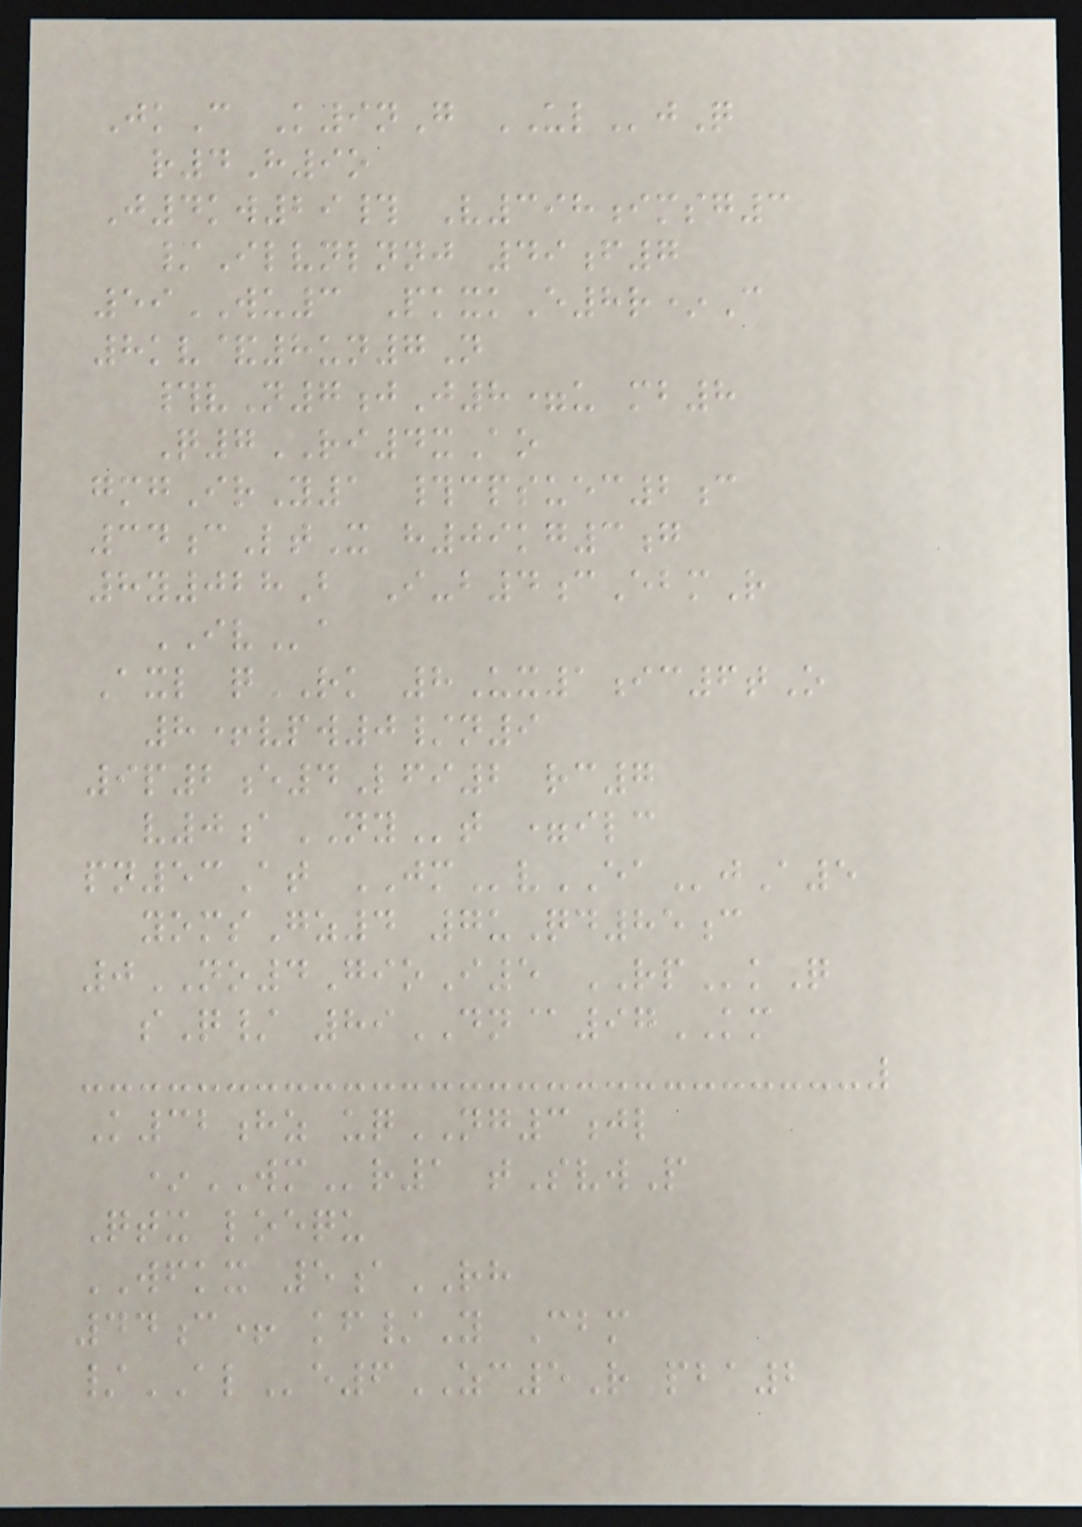JkC K9nG ULjQ
r4H9o
J4kw29# V398imsg3
/Ilvnlnnj 49f7
59WU3 PkxkE8r*C
8kv&8un7N
#vN7jJ8=u mb8
Q7RI4xAo
gmgIrY1 #cpsuec2c
34cLtX h09kg3g
8y028B I-b4cEbmR
IVa
Axl qRK 8Ux1ic6tO
8+vpw0/n9
9p2e4Lfi2 rc7
v0aNYt =ilc
pn53At JMvEAjA5
yomsGz4 7uQd85c
0NO4GioI5 RPkQ
sQ/ 89DN@97KM
K32hz uqNG3jl
*WMr1 tSvwP
Qtx loequ
WFKX 5aRH
44c+ kf/Y Cbm
/ALe6ZC5R pba2
